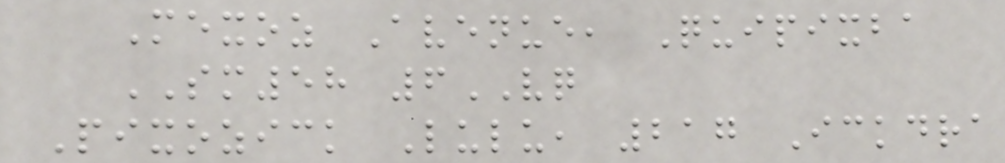Mexoz Avenue, Quipixba
SM58 6VQ
Pixozick Lulu, 217 Ickdra
